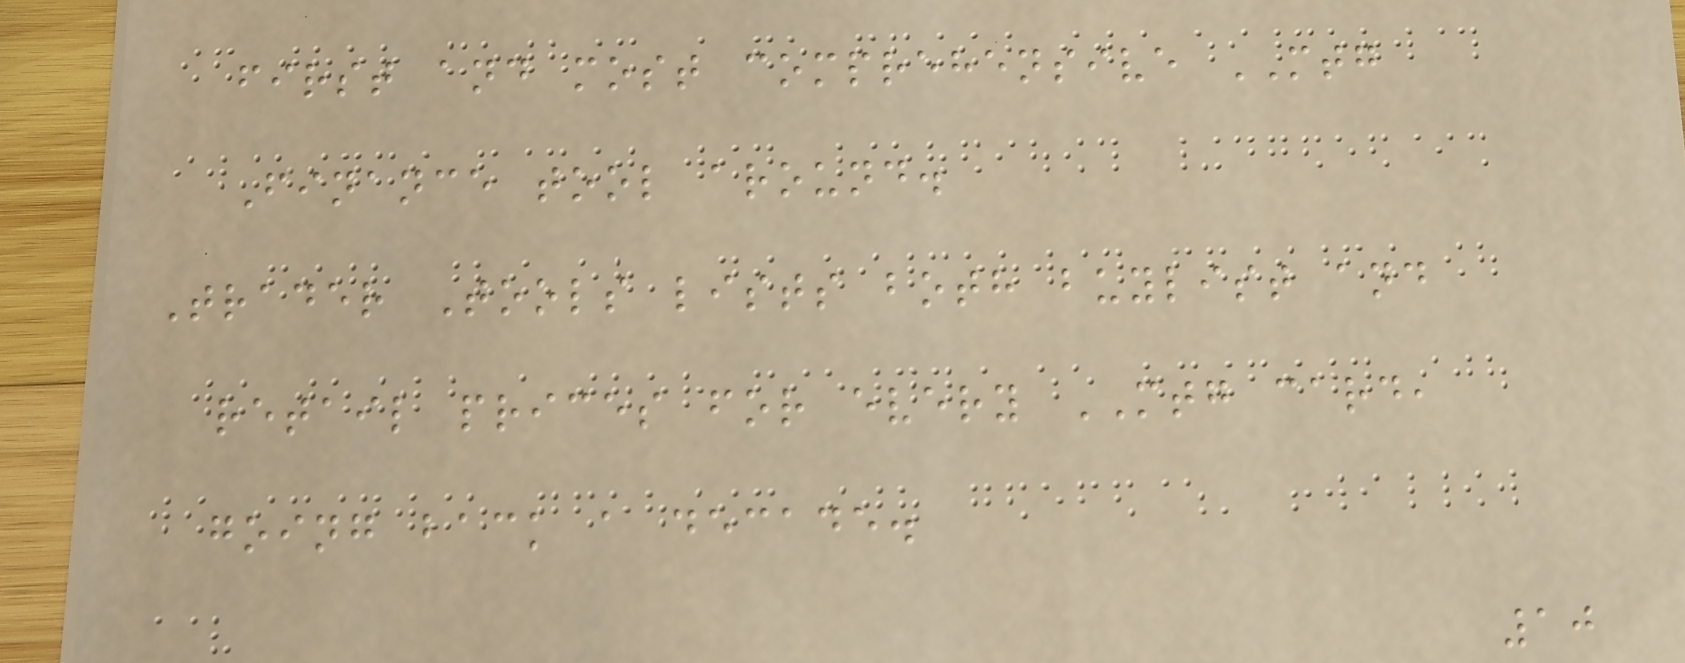first and most comprehensive MTG
Finance tool around.
Trader Tools lists both buylist and
retail prices for every MTG card,
going back a decade.
10
